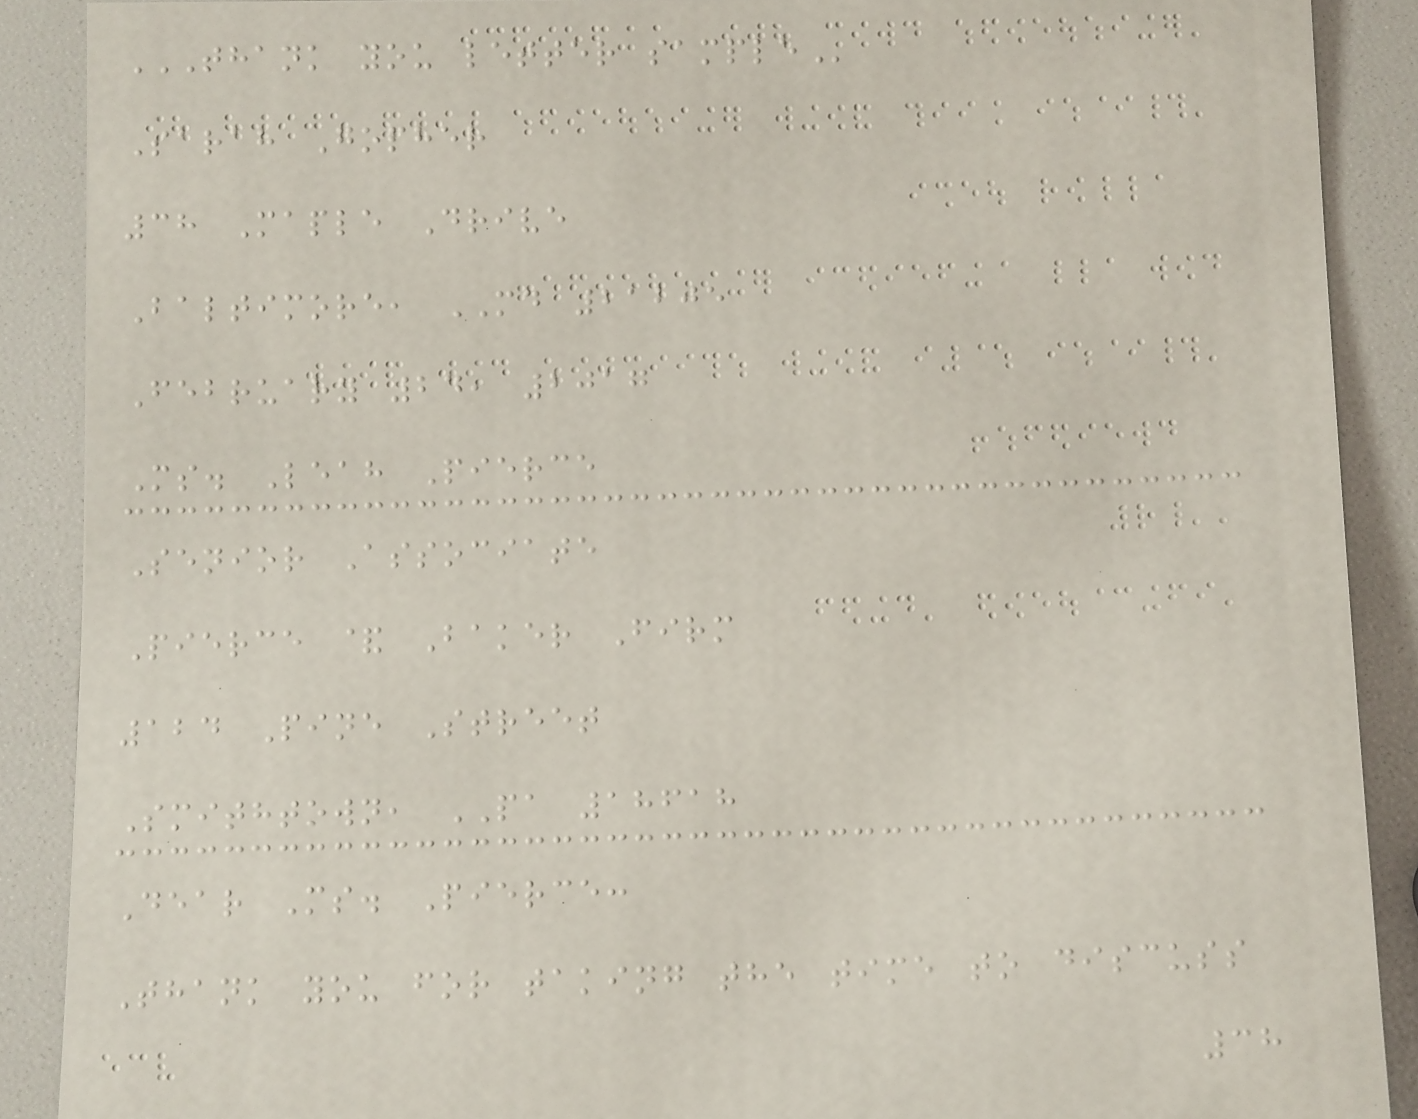THANK YOU LETTER SAMPLE
Sarah Gopher
38 Maple Drive
Baltimore, MD 21205
February 24, 2017
Ms. Leah Pierce
Senior Associate
Pierce & Baker Firm
124 Pine Street
Smithtown, PA 18618
Dear Ms. Pierce:
Thank you for taking the time to discuss
38
